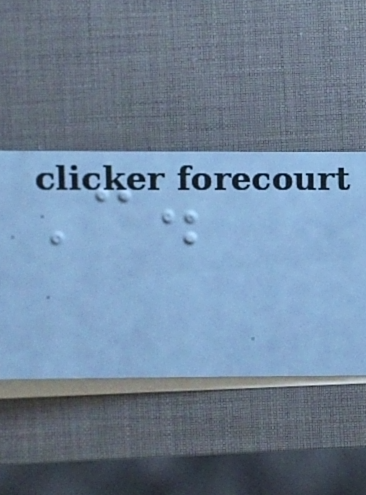C.
